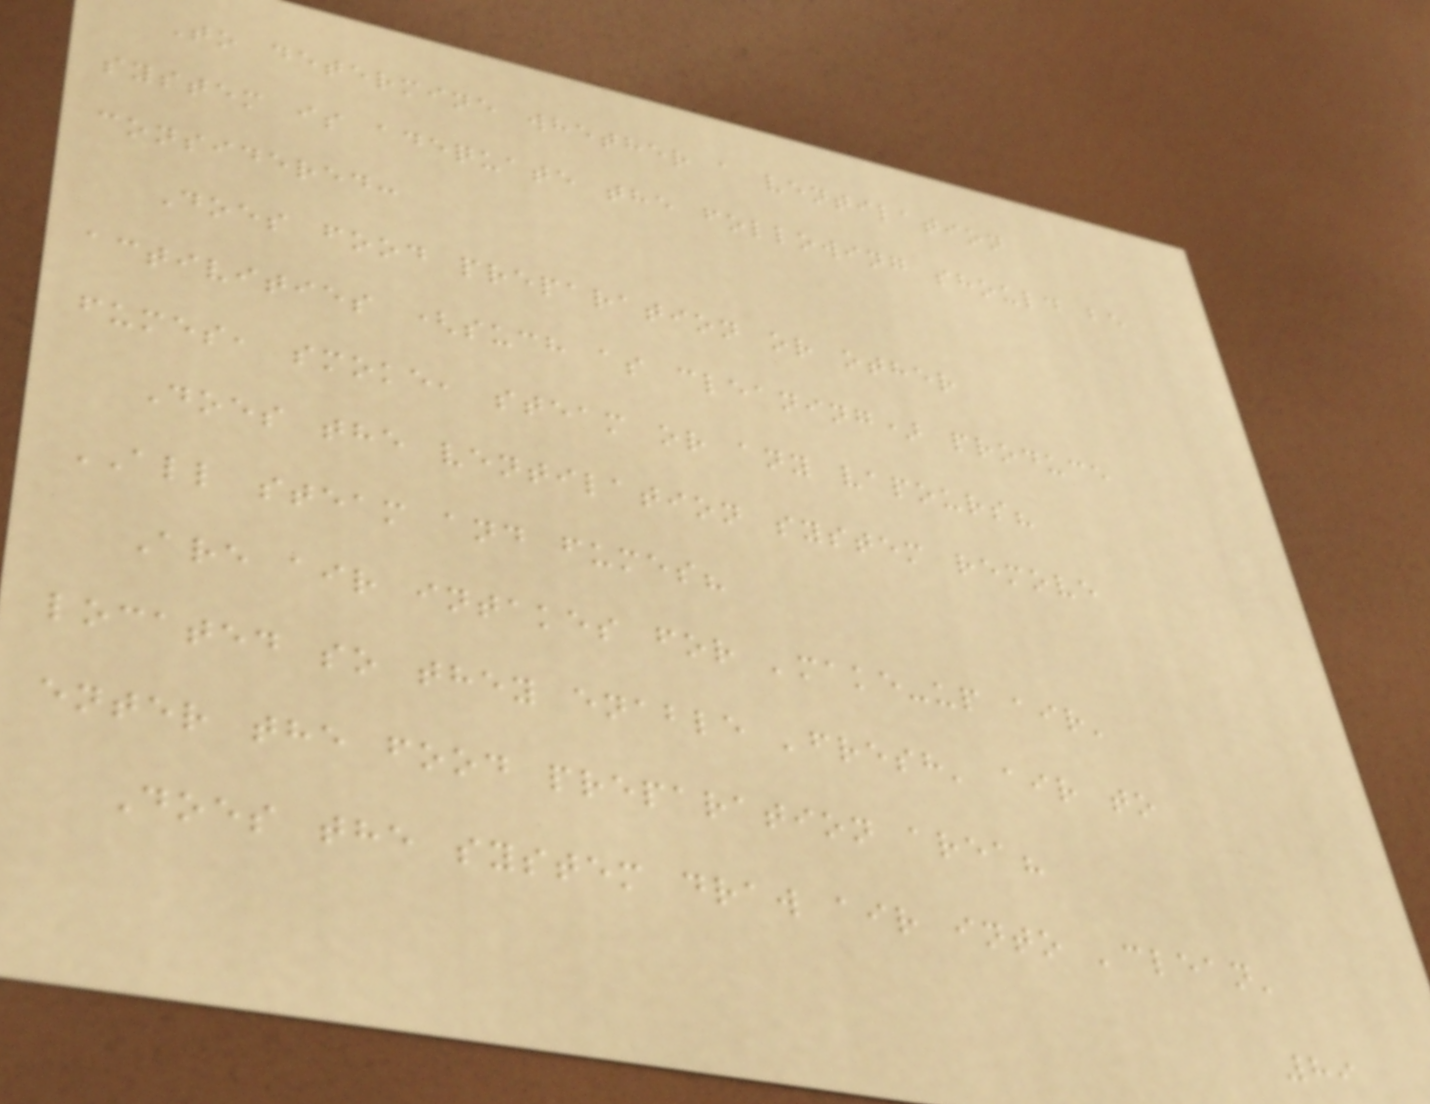To determine whether a ventilation
system is adequate the following should be
considered:
Does food preparation or other
activities (such as cleaning) produce
fumes, smoke, steam or any vapours?
Does the ventilation system remove
ALL steam and fumes?
Are air intakes for 'make-up air'
located so they enable 'fresh' air to
enter the food preparation area?
Does the system draw air into 'clean'
89
